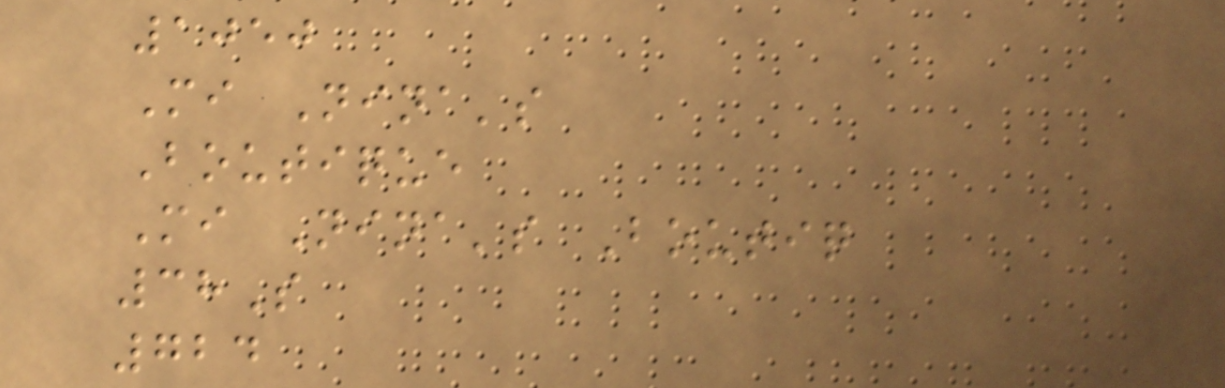1050
Mi Nina's
Boutique
Mi Nina's Boutiq
38S
724
